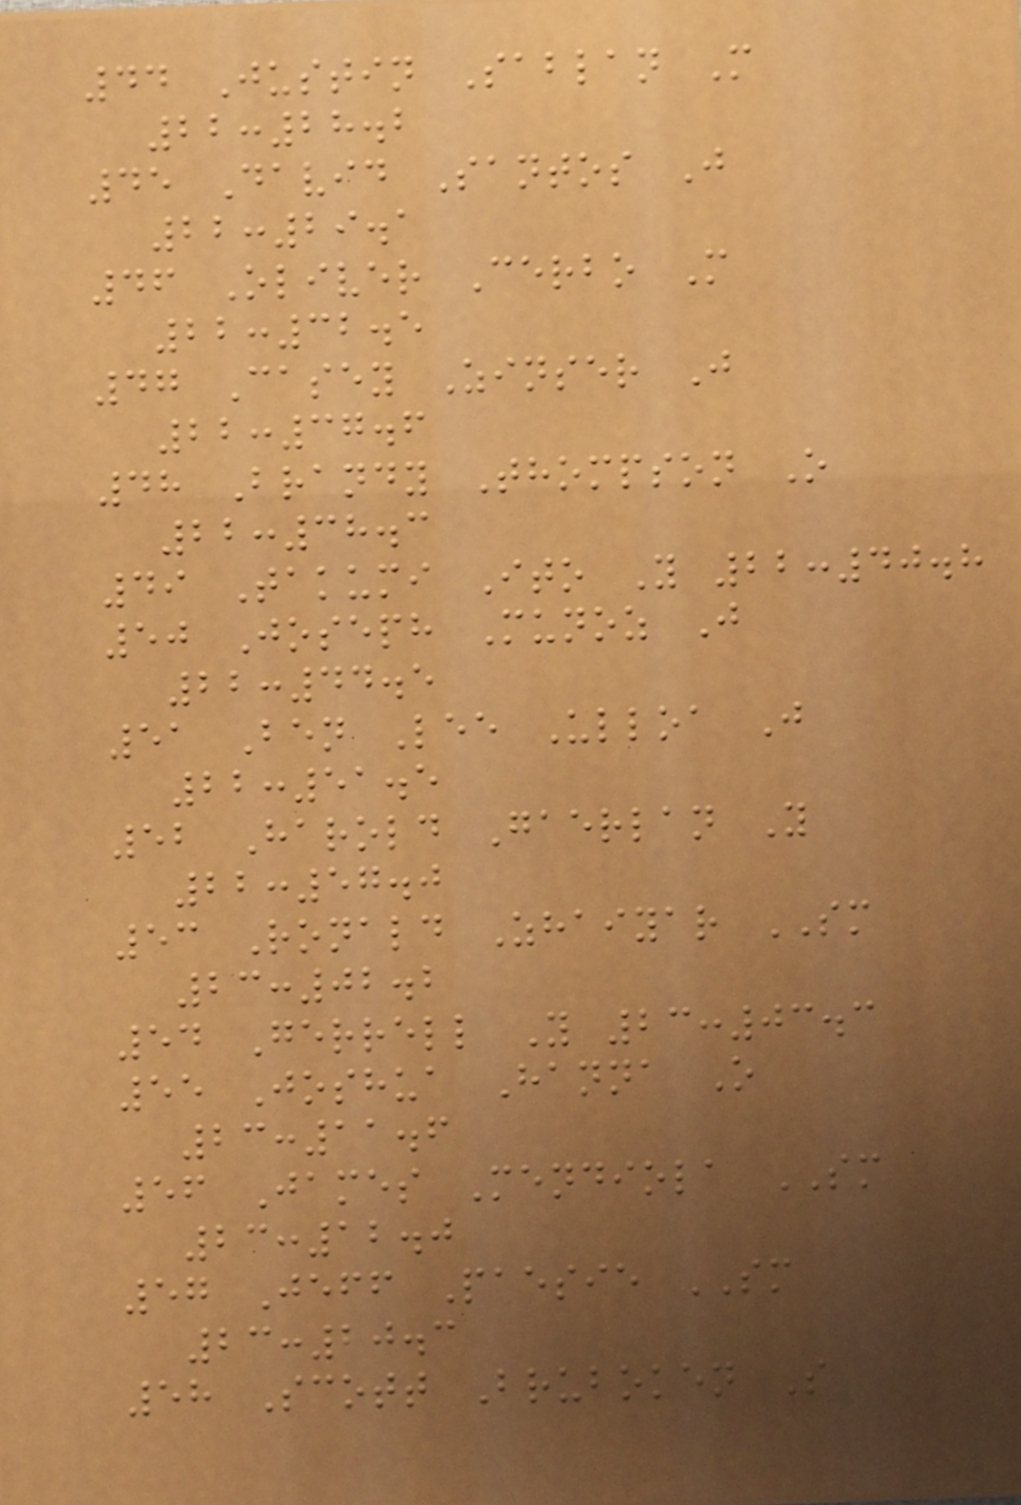44 Justin Sablan M
22:28.2
45 David Santos J
22:29.1
46 Oliver Cerbo M
22:32.5
47 Casey Zinser J
22:37.6
48 Brandy Thompson O
22:38.3
49 Takumi Ito Y 22:40.8
50 Joseph Munoz J
22:44.5
51 Ben Lee Ulloa J
22:51.5
52 Harold Gaerlan Y
22:57.0
53 Ronald Zhaiyar SM
23:02.2
54 Gerrell Y 23:03.3
55 Joshua Hanna O
23:11.6
56 James Mendiola SM
23:12.0
57 Jeff Paesie SM
23:20.3
58 Scott Bruboken S
